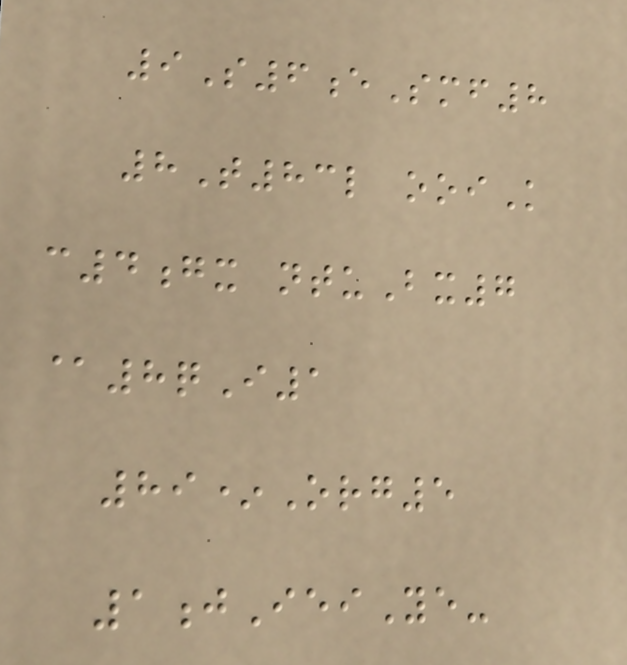9S6eSmf8
8T83l ooiK
c4gx ntuBx7
@8qI1
89*Org5
1jIeiYe-
